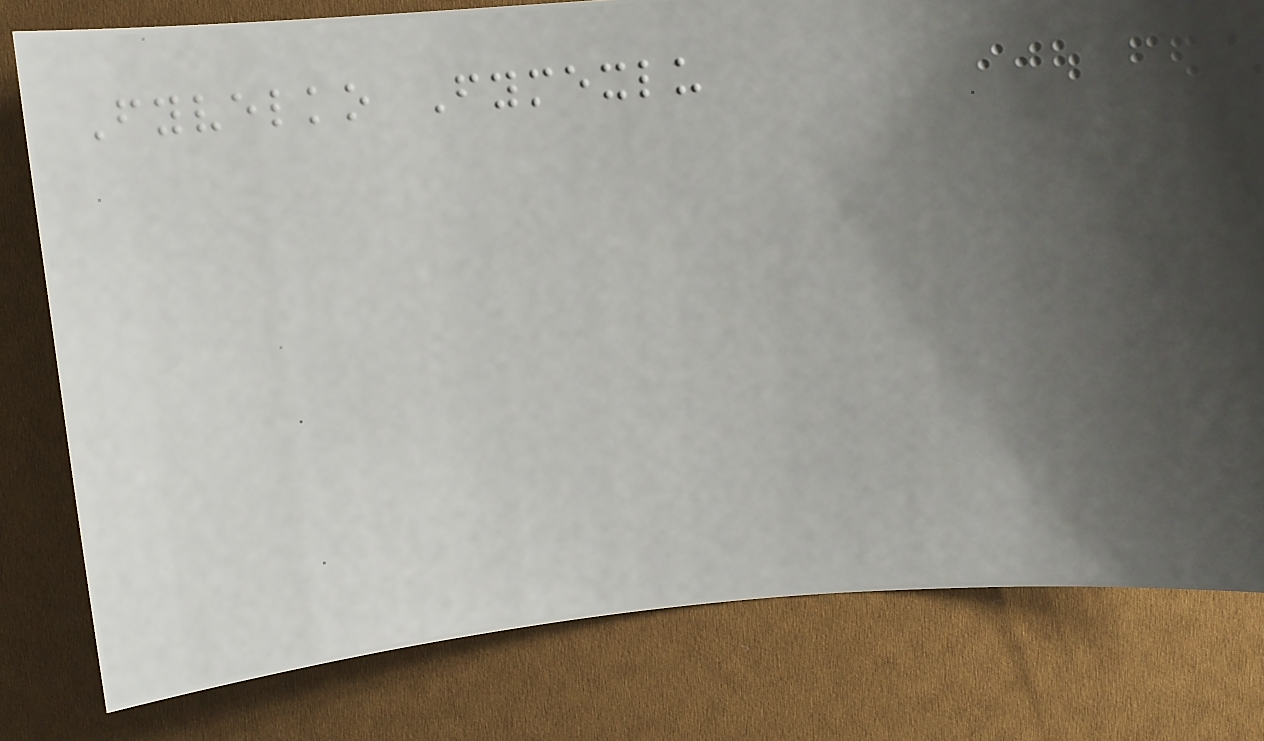Fyvelko Fymexlu
